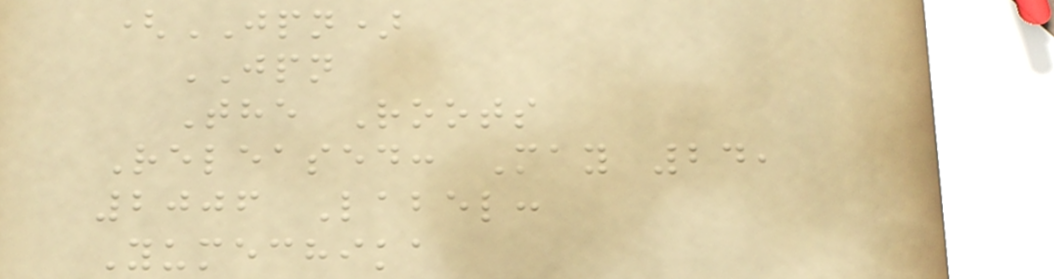(JPN)
JPN
The Roots
Released: May 24,
2006 Label:
Yumechika
